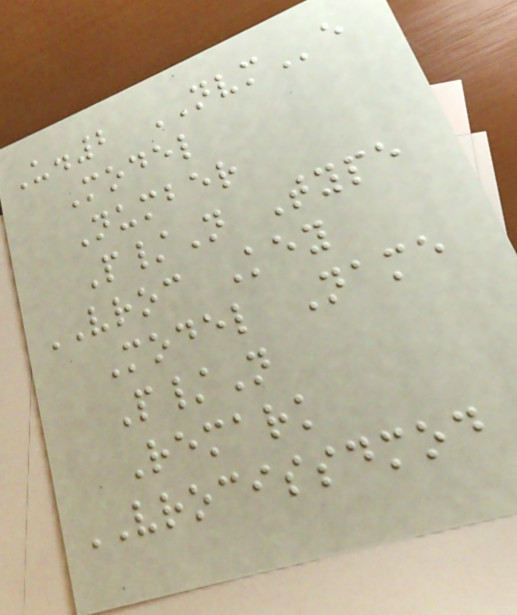U.2 NVMe
Model
Number
P/N Type
VROC Key
Model Name
P/N
Remark
VROCISSDMOD
